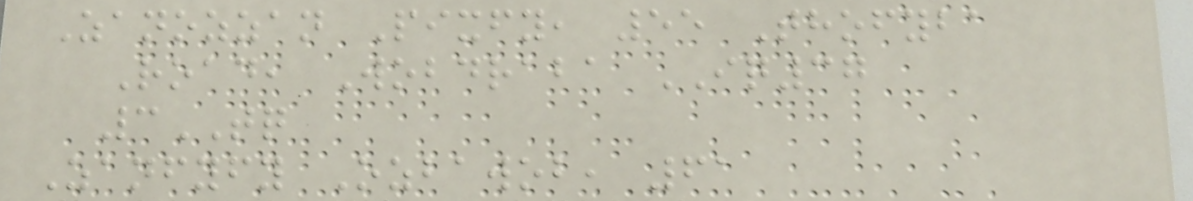Zanozzan Pixfy, 55 Thofyba
Road, Wobdraba IQ37
3TQ
Zanfyfy Ozbawob, 61
